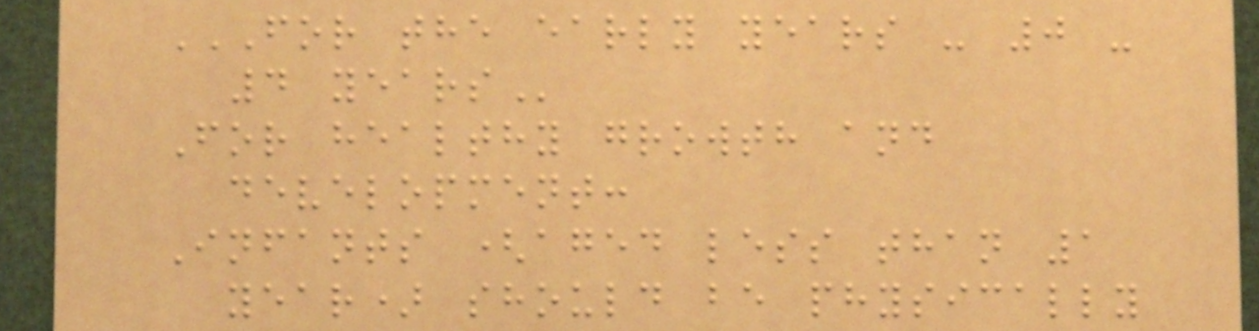FOR THE EARLY YEARS - 0 -
4 YEARS
For healthy growth and
development:
Infants (aged less than 1
year) should be physically
